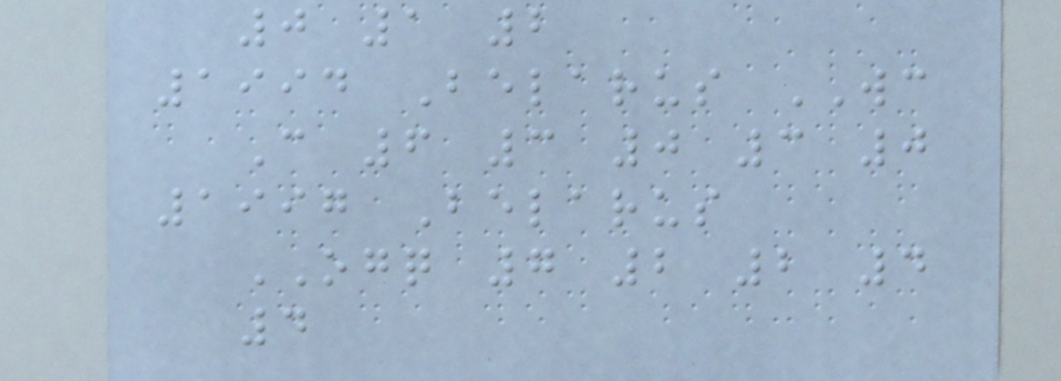0 1 2
1994 Belarus WC
C 6 3 0 3 0
1997 Belarus
OGQ 7 2 2 4
4
